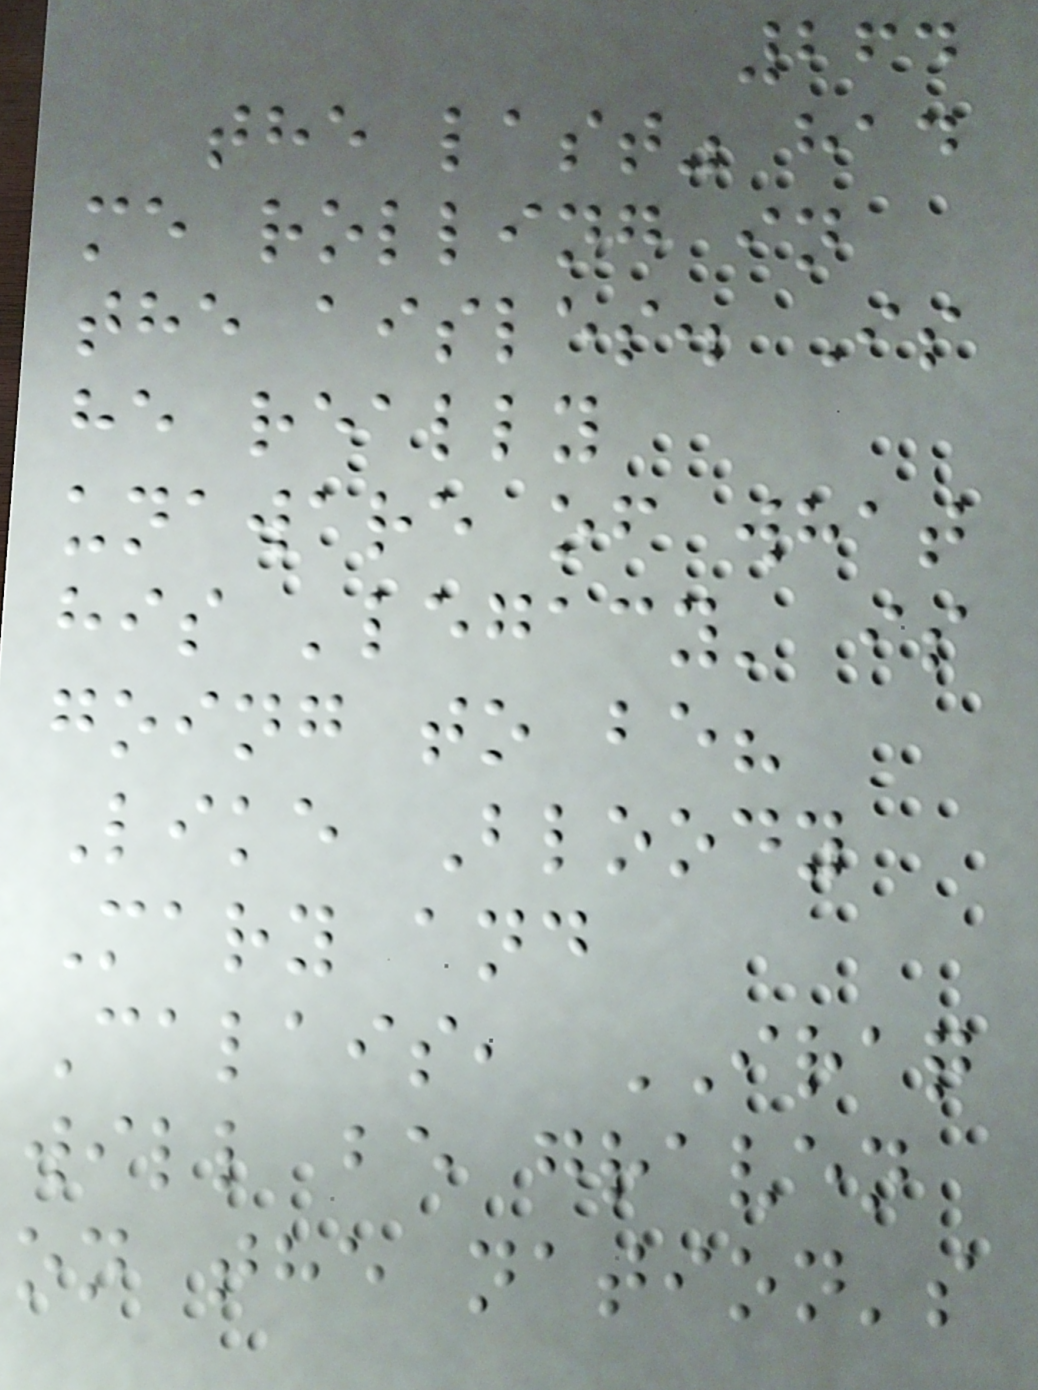264
the last" had
me rolling in
the aisles. Is
he really
unaware of what
his 'legacy' is
going to be?
Like Bloody
Mary and
Calais, IRAQ
will be graven
on the nation's
